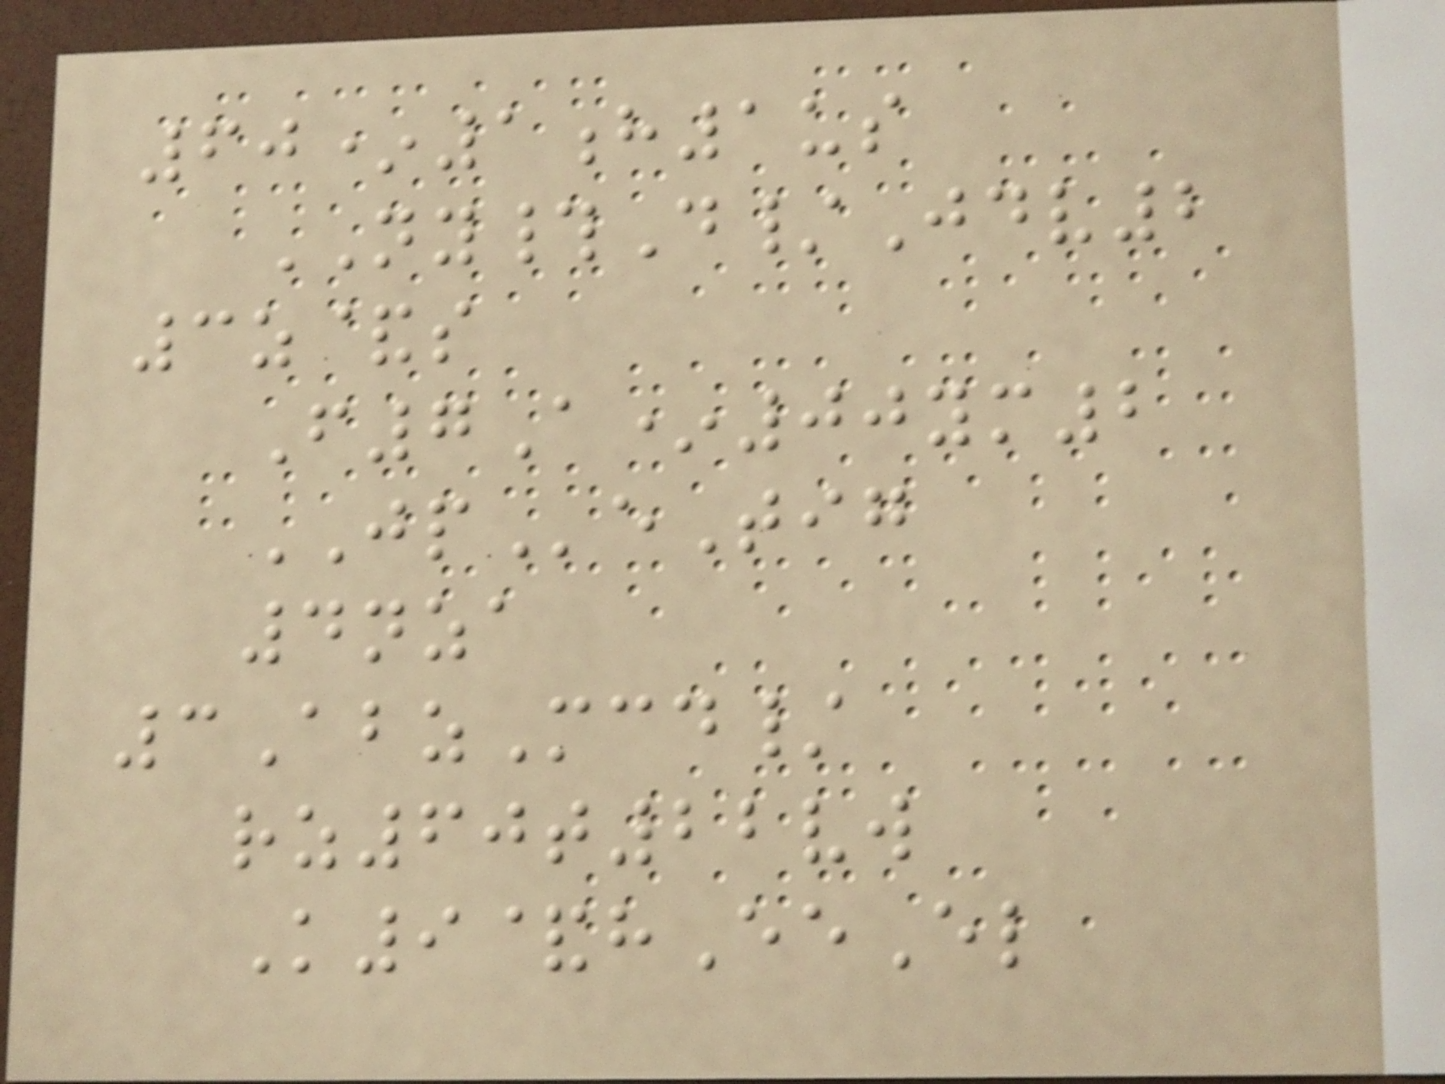60*1h1us
NY#D/Jdv2
3z&s
F7A*00ym2
JPeTig
4nza
3AbzMcd/
rz60t22vw
K9&hEeEl
